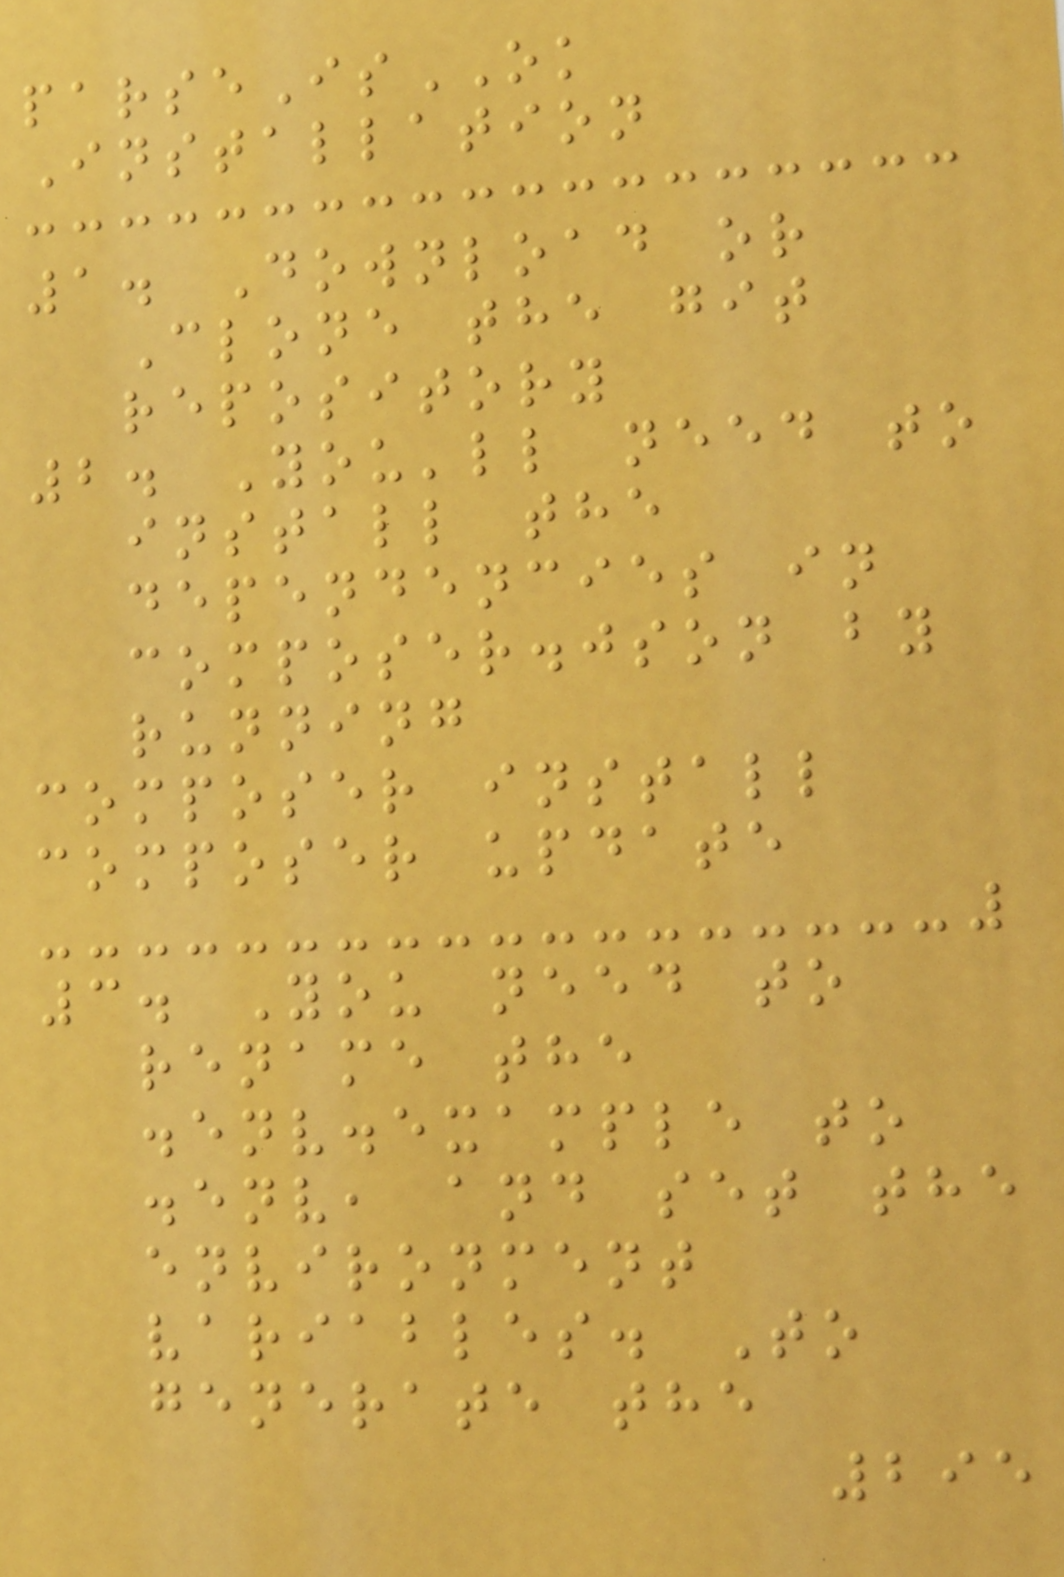parseIsOK
Installation
1. Download or
Clone the git
repository
2. You'll need to
install the
dependencies in
composer.json by
running
composer install
composer update
3. You need to
rename the
.env.example to
.env, and set the
environment
variables. To
generate the
295
